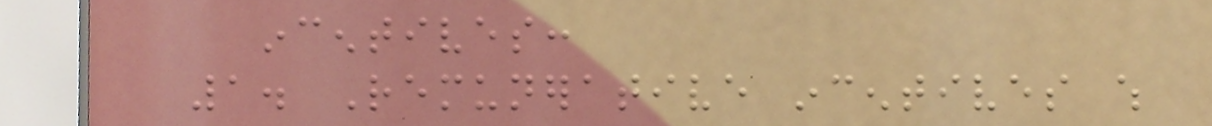incentives:
1. Remunerative incentives which
